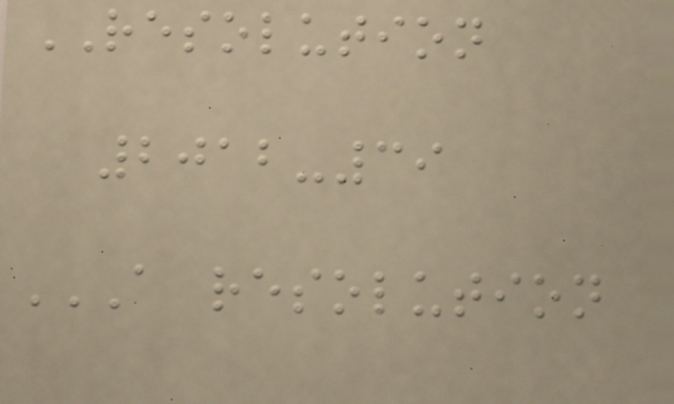RESOLUTION
2012-39
A RESOLUTION
